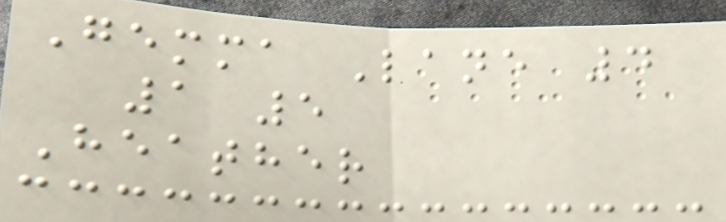Gemma Lane 4
1 5
Heather
